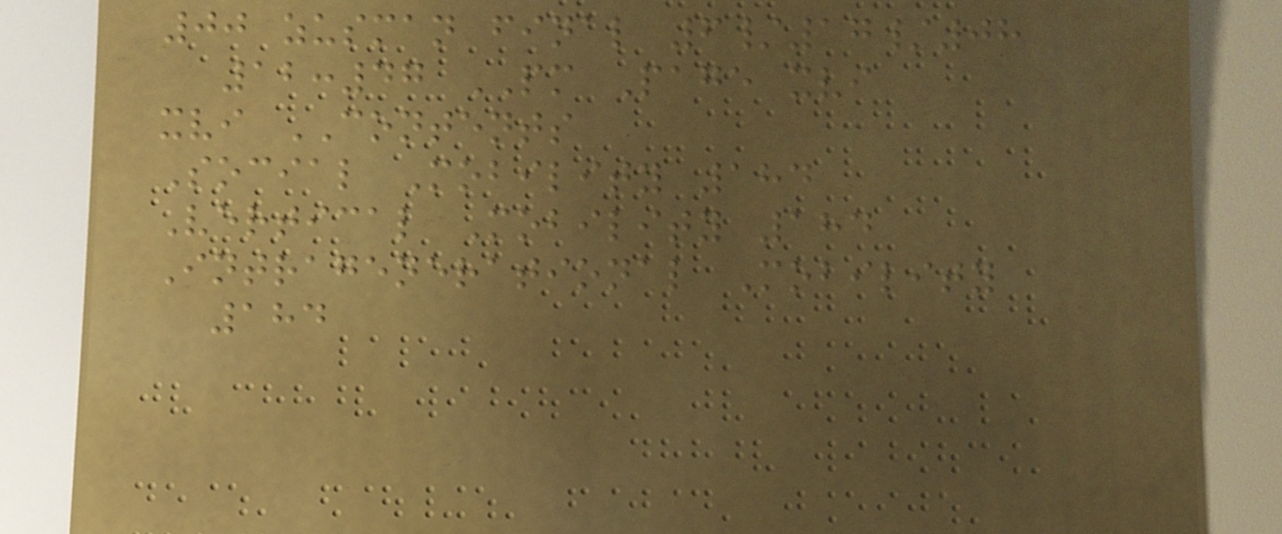00 zusman final 6/17/08
12:47 PM Page xvi
xvi CONTENTS
Social Mobility 184
Vertical Mobility 184
Intragenerational Mobility
184
